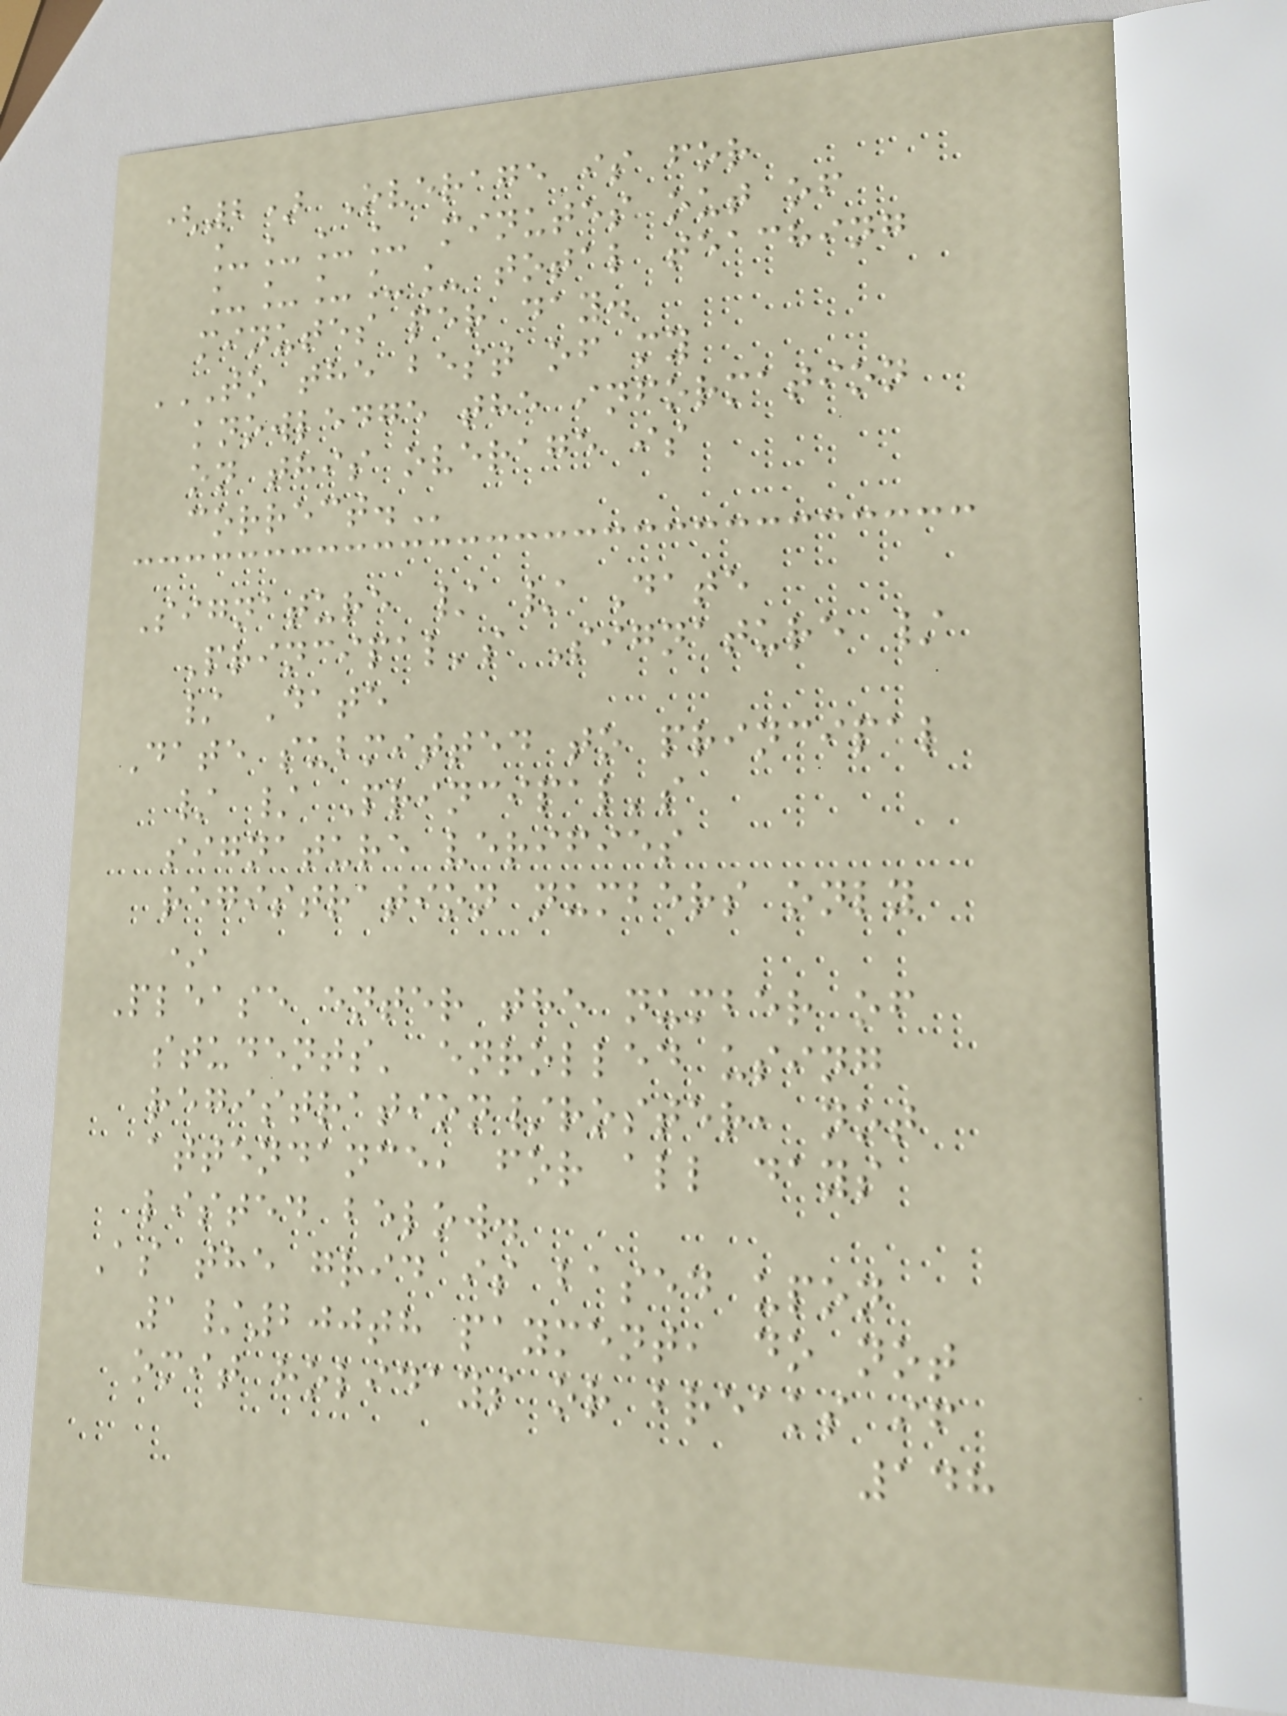(2) Overage is for
____ minutes out of
_____ total teaching
minutes per day.
TO THE BEST OF MY
KNOWLEDGE THE INFORMATION
ON THIS OVERAGE IS
CORRECT.
Signature / / Date
Principal's Signature /
/ Date
Date submitted to principal
/ / Principal's
signature verifies
registration numbers only
*
Please enter the number of
students' enrolled using
registration/roster, not
attendance, for all days
listed below.
As the grid is based upon
1/200th payment, do not
omit holidays or breaks if
148
